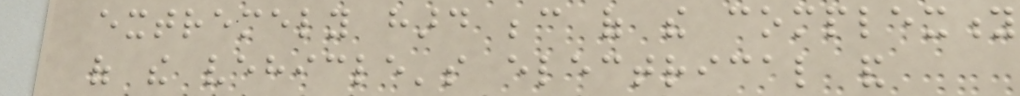extremely hard because of the complexity
of the vehicle's electrical and
